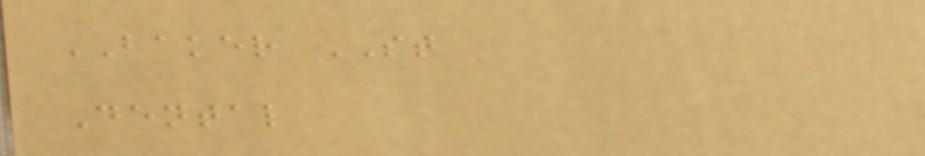BAKER ST
Dental
